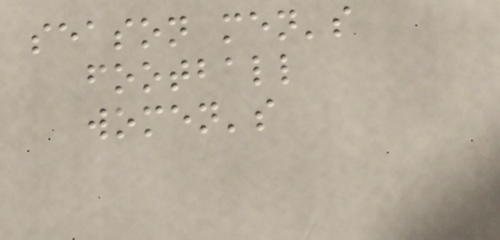season men's
football
women's
